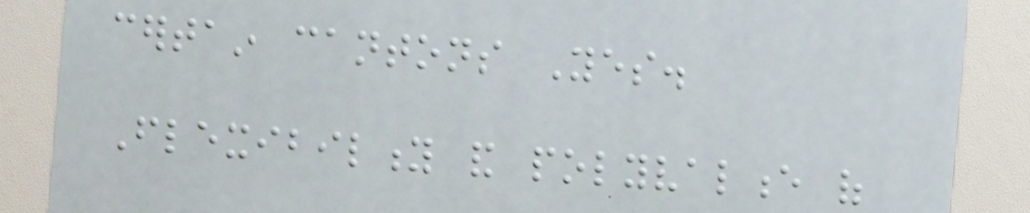certain cantons Yes.
Flexibility and polyvalence of
